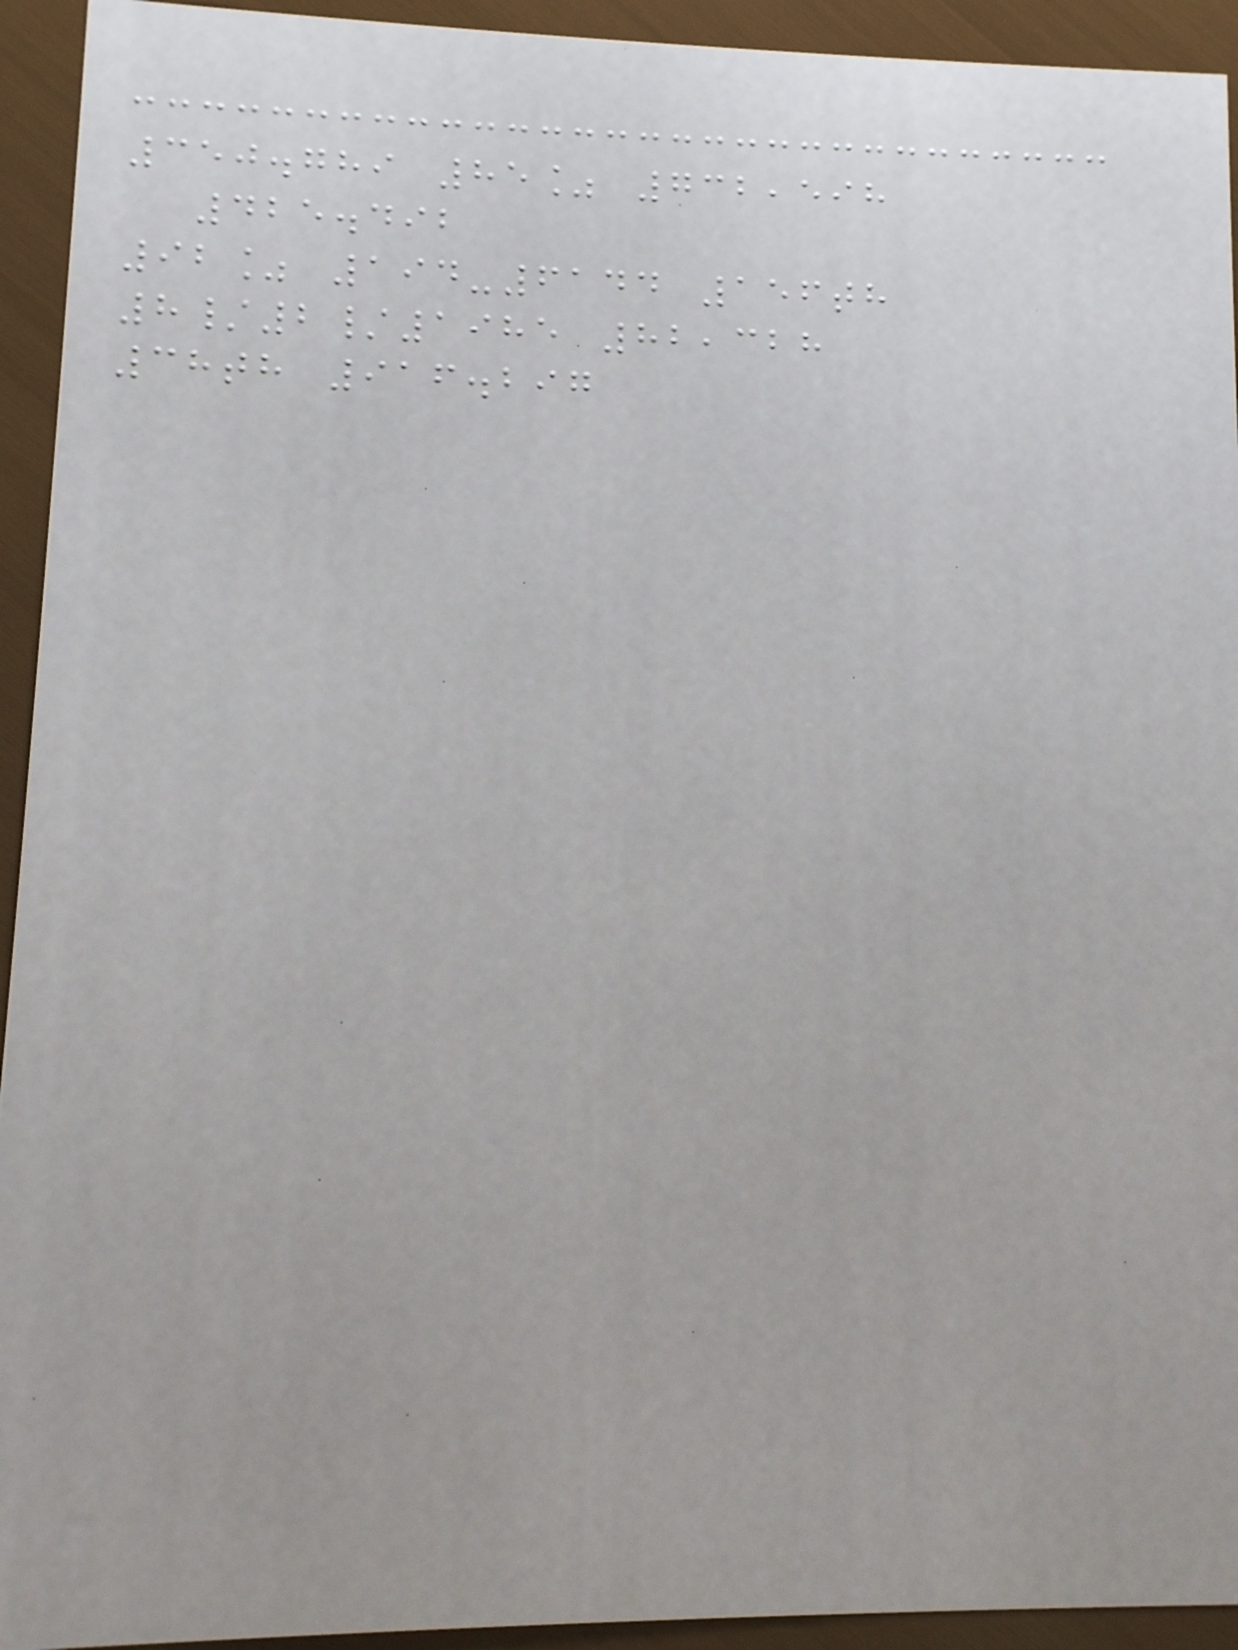350.789 85% 732,598
425.492
92% 194-6144 156th
8/2/1985 82,328
38th 916.297
